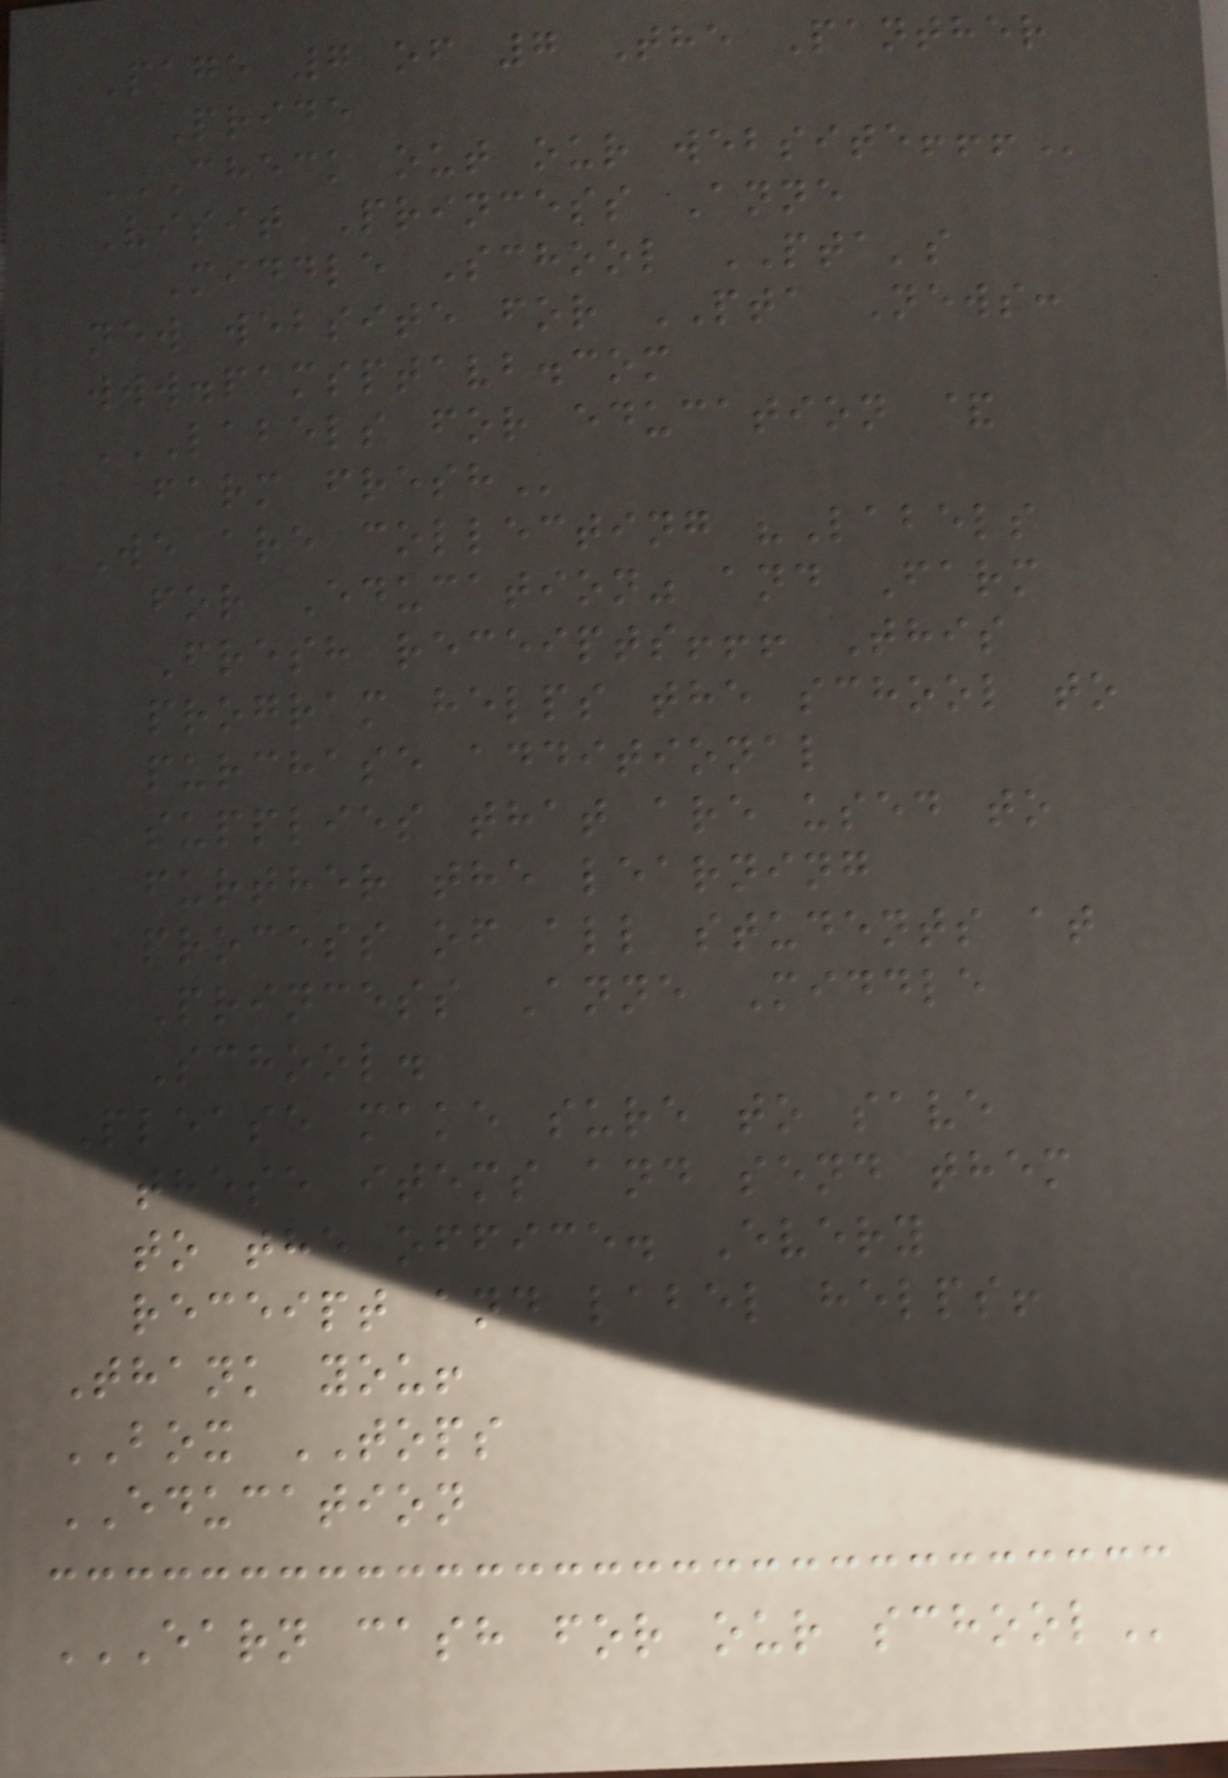Page 7 of 7 The Panther
Pride
CHECK OUT OUR WEBSITE!!!
Visit Princess Anne
Middle School PTA's
new website for PTA News:
www.pamsptavb.com
LABELS FOR EDUCATION &
FARM FRESH
We are collecting "Labels
for Education" and Farm
Fresh receipts!!! This
program helps the school to
purchase additional
supplies that are used to
further the learning
process of all students at
Princess Anne Middle
School.
Please make sure to save
these items and send them
to the office. Every
receipt and label helps!
Thank you!
BOX TOPS
EDUCATION
EARN CASH FOR OUR SCHOOL
